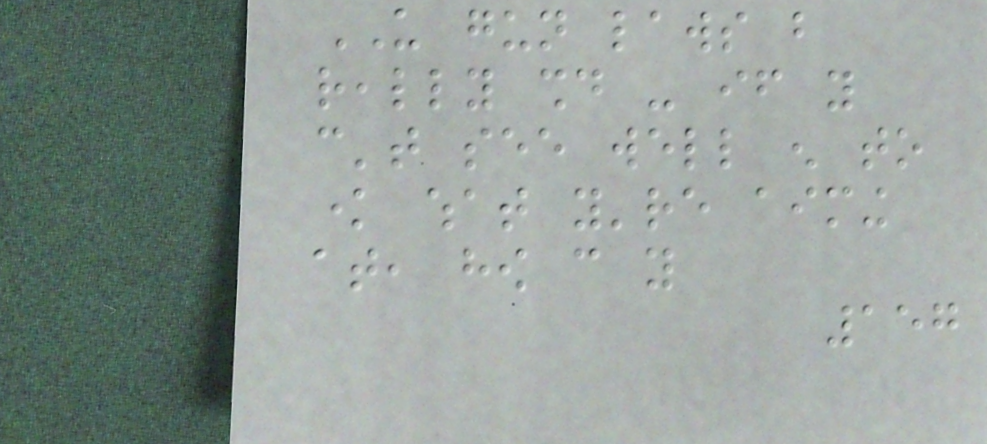US gun laws but
really should - if you
can't see well enough to
know what you're aiming
at, how can you
157
